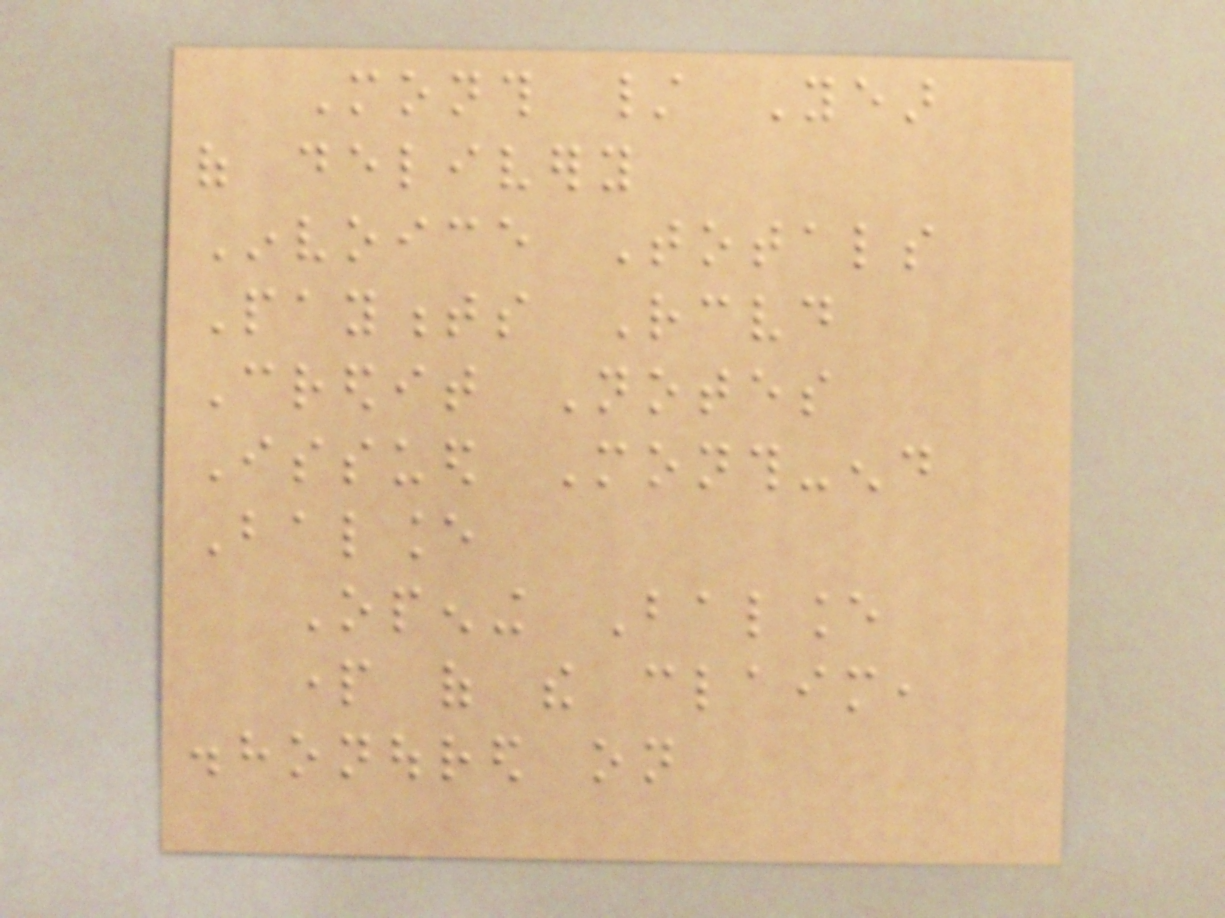Month / Year
of delivery
Invoice Totals
Payments Received
Credit Notes
Issued Month-end
Balance
Opening Balance
part of the claim,
dishonoured on
